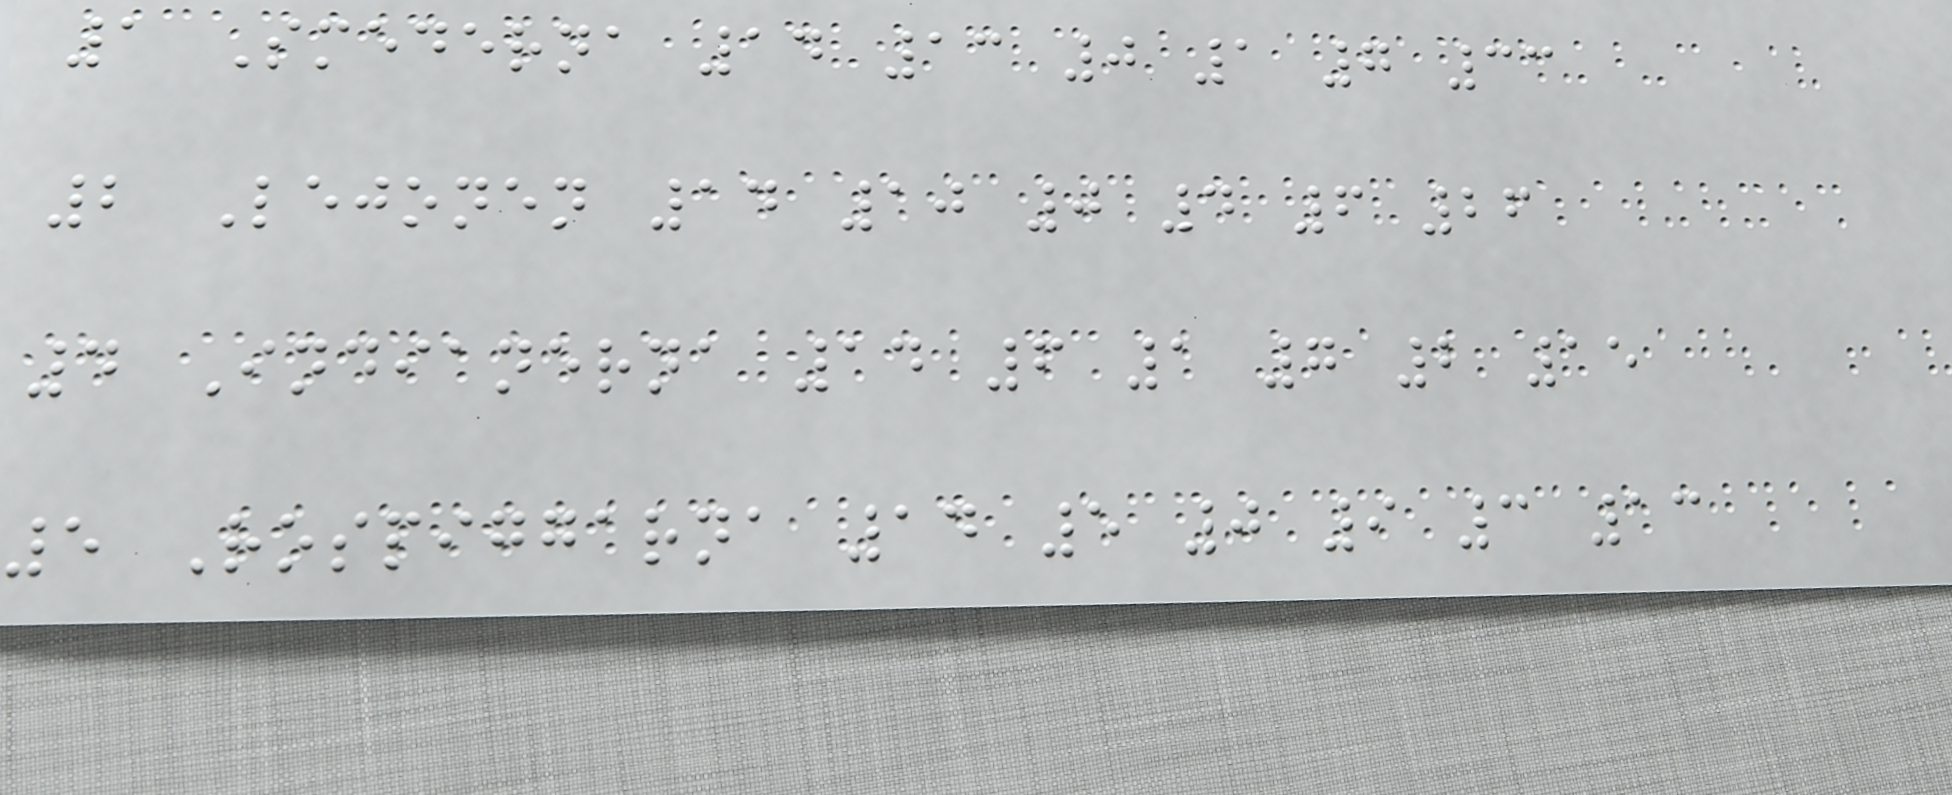1 Smederna 14 13 0 1 7 33
2 Lejonen 14 10 0 4 6 26
4 Indianerna 14 6 1 7 2 15
5 Rospiggarna 14 5 0 9 3 13
